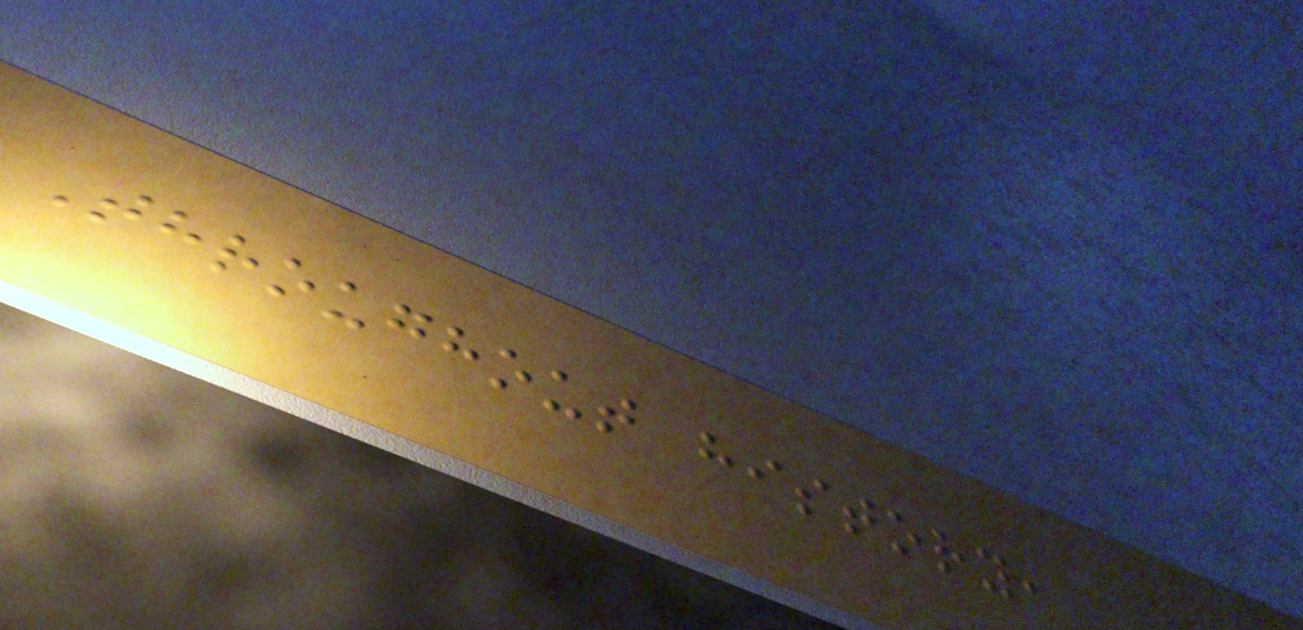Throughout history,
